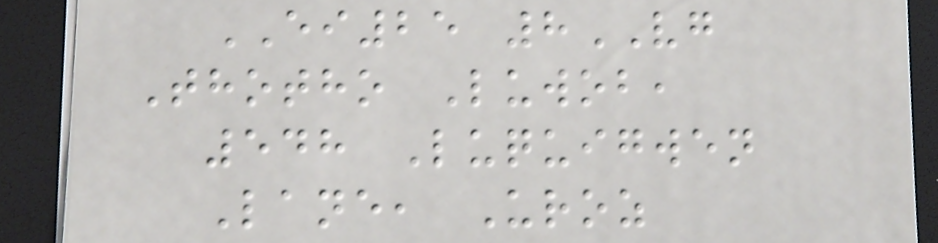EI25 8VG
Thotho Luwob,
548 Luquigwen
Lane, Uroz
